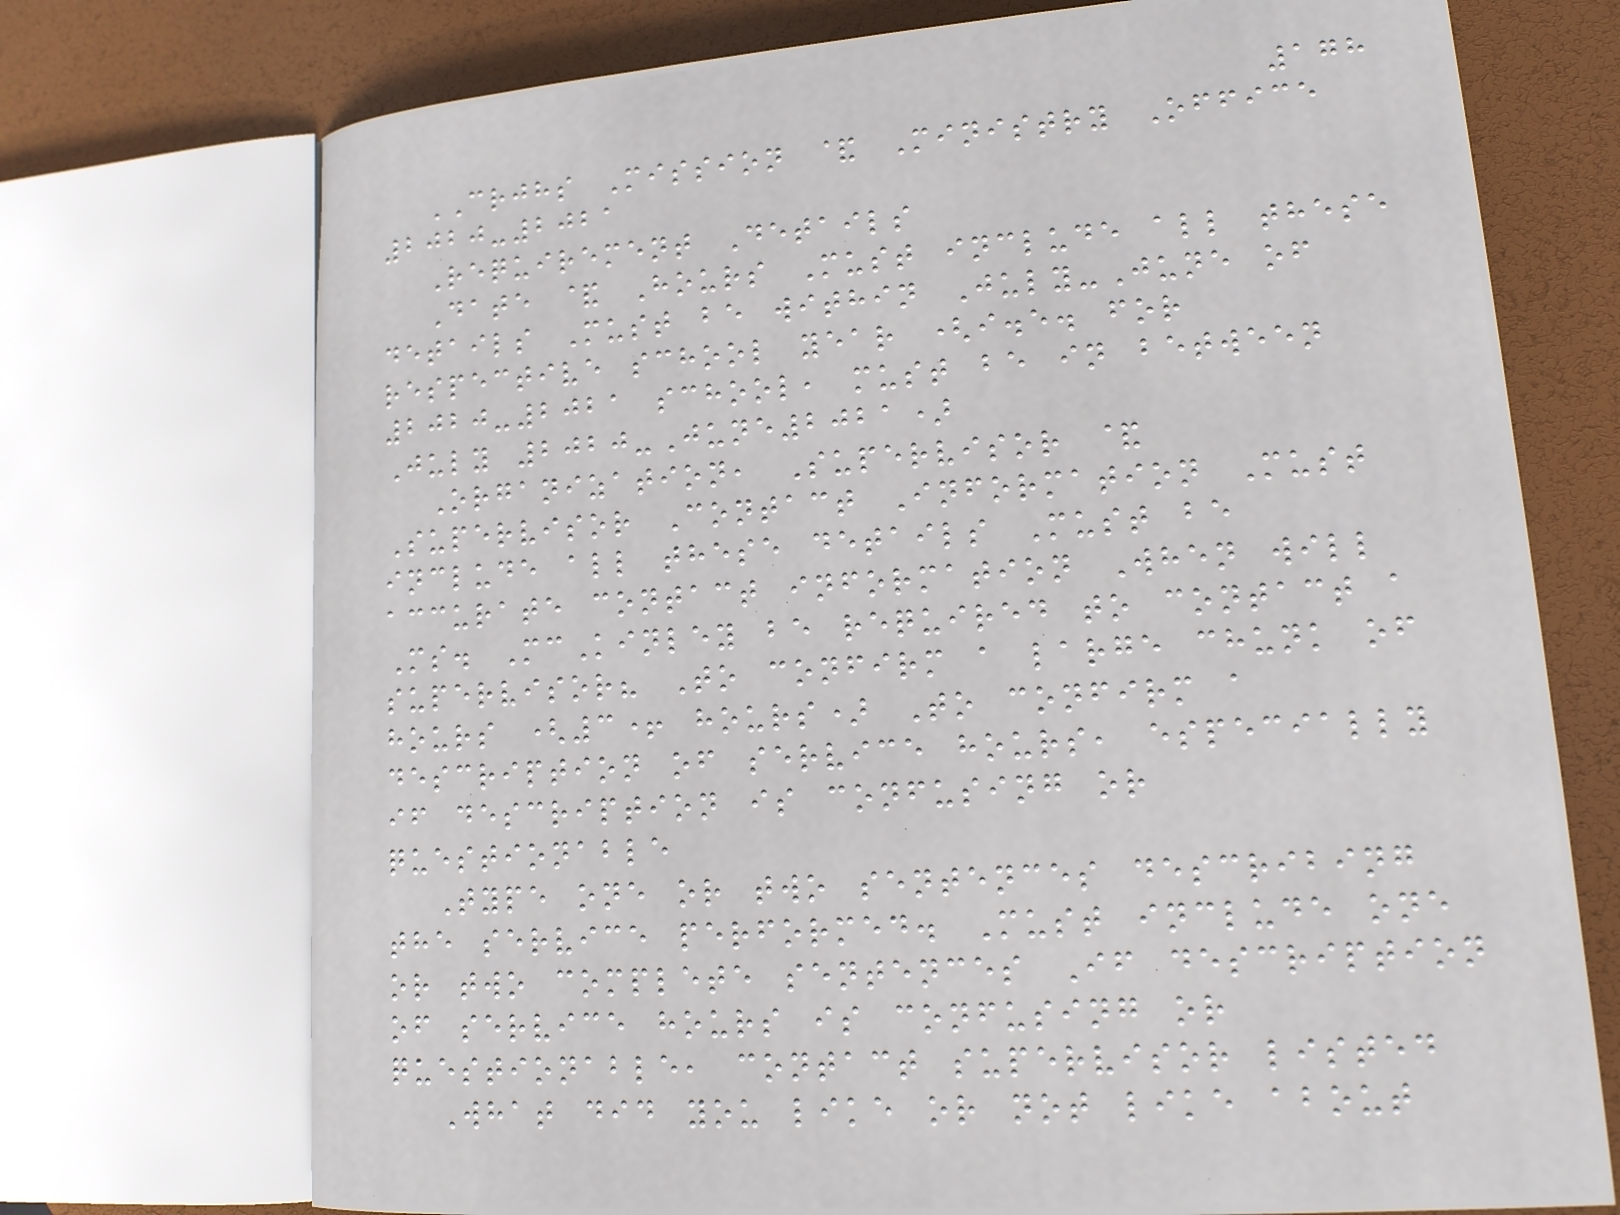178
CRJHS Mission & Ministry Office
2020-2021
Requirement Details
Date & Hours Must include all these
details Must be within July-June of
respective school year (i.e. for
2020-2021 school, must be in between
July 2020-June2021)
Organization, Supervisor &
Supervisor Contact Information Must
include all these details Must be
accurate contact information When will
Ms. McKinley be required to contact a
supervisor? To confirm a large chunk of
hours (3+ hours) To confirm a
description of service hours, especially
if description is confusing or
questionable
Type one or two sentences describing
the service performed. Must include one
or two complete sentences If description
of service hours is confusing or
questionable, contact supervisor listed
What did you like or not like about
